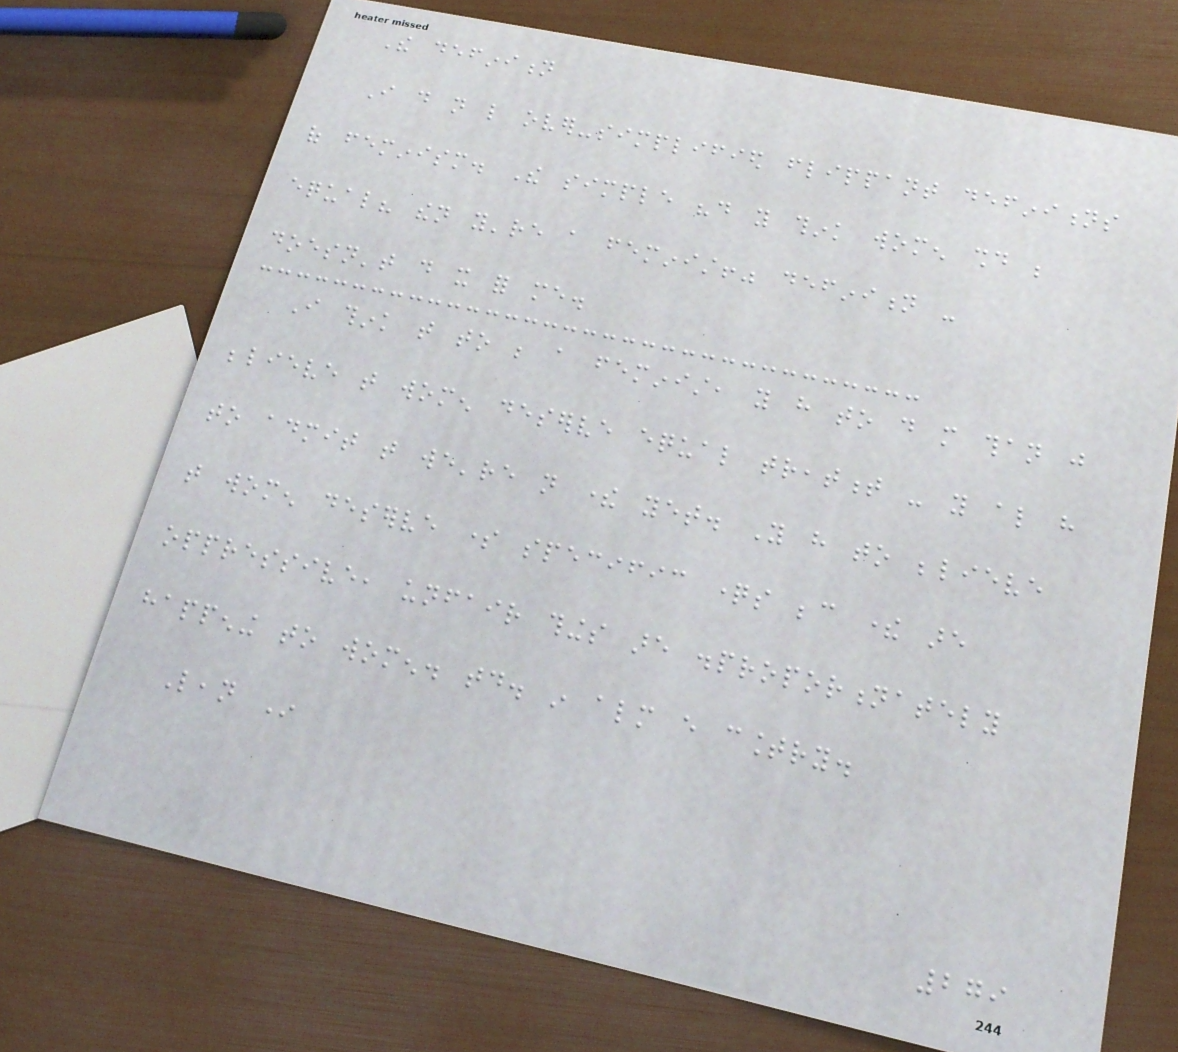The definition
I do not like over-simplified flippant definitions
of feminism. The simple "do you think women should be
equal? then you're a feminist!" definition -
doesn't do it for me.
I think that to be a feminist, you have to do more than just
believe that women deserve equal treatment - you also have
to admit that we're not there yet. You have to believe
that women deserve some specific questions because there are
oppressive, unfair things are disproportionately
happening to women. today. in almost every country.
Lean In
279
